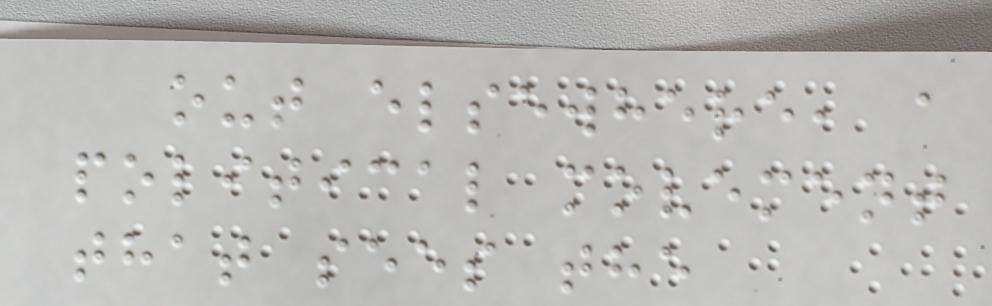out elsewhere, a
political movement
that sees the
